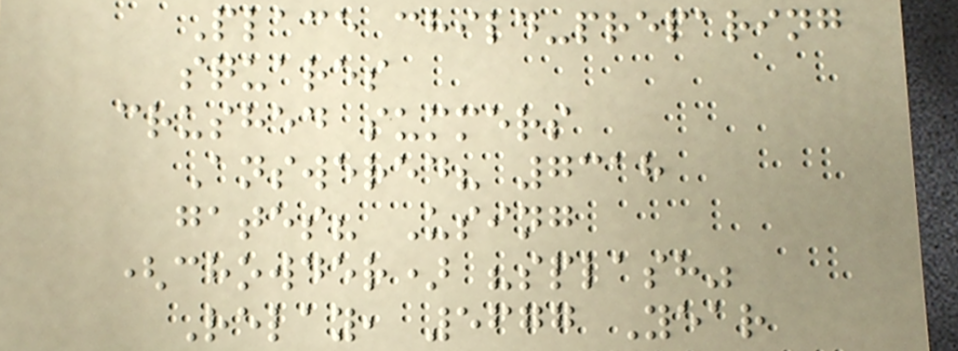Place child-preparing
squares
crushed summers
Answered? 7318
gates? Using
(chowder) "splash"
Relay, 5677 Year
